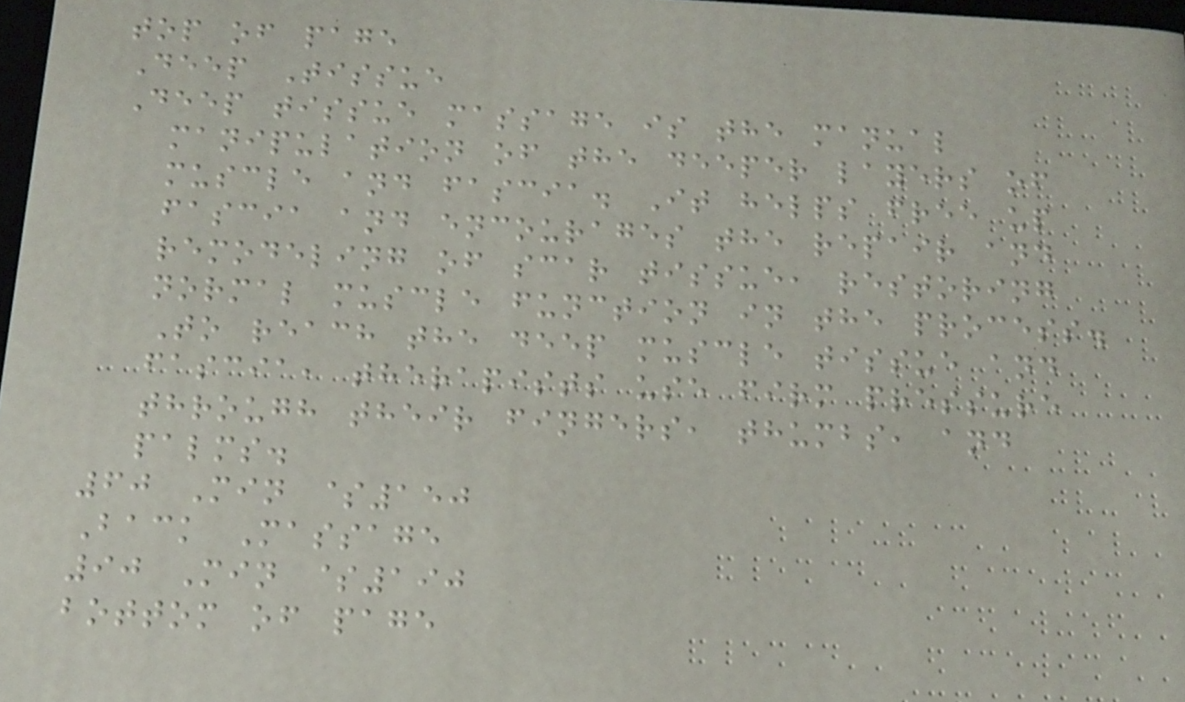top of page
Deep Tissue
Deep tissue massage is the manual
manipulation of the deeper layers of
muscle and fascia. It helps free up
fascia and encourages the repair and
remodeling of scar tissue, restoring
normal muscle function in the process.
To reach the deep muscle tissue and
fascia, therapists use firm pressure
through their fingers, thumbs, and
palms.
60 Min $150
Back Massage
90 Min $190
bottom of page
